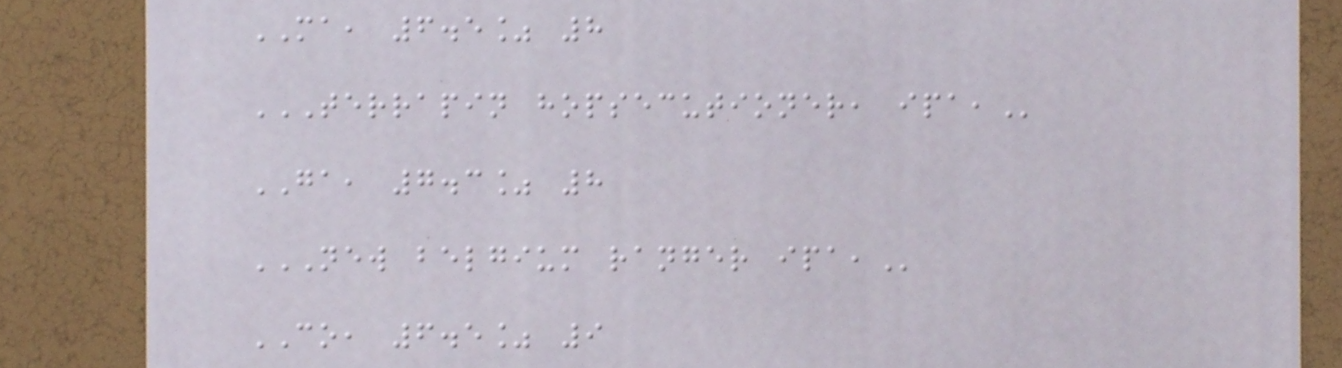MA, 6.5% 8
TERRAPIN HOPSECUTIONER, IPA,
GA, 7.3% 8
NEW BELGIUM RANGER IPA,
CO, 6.5% 9
